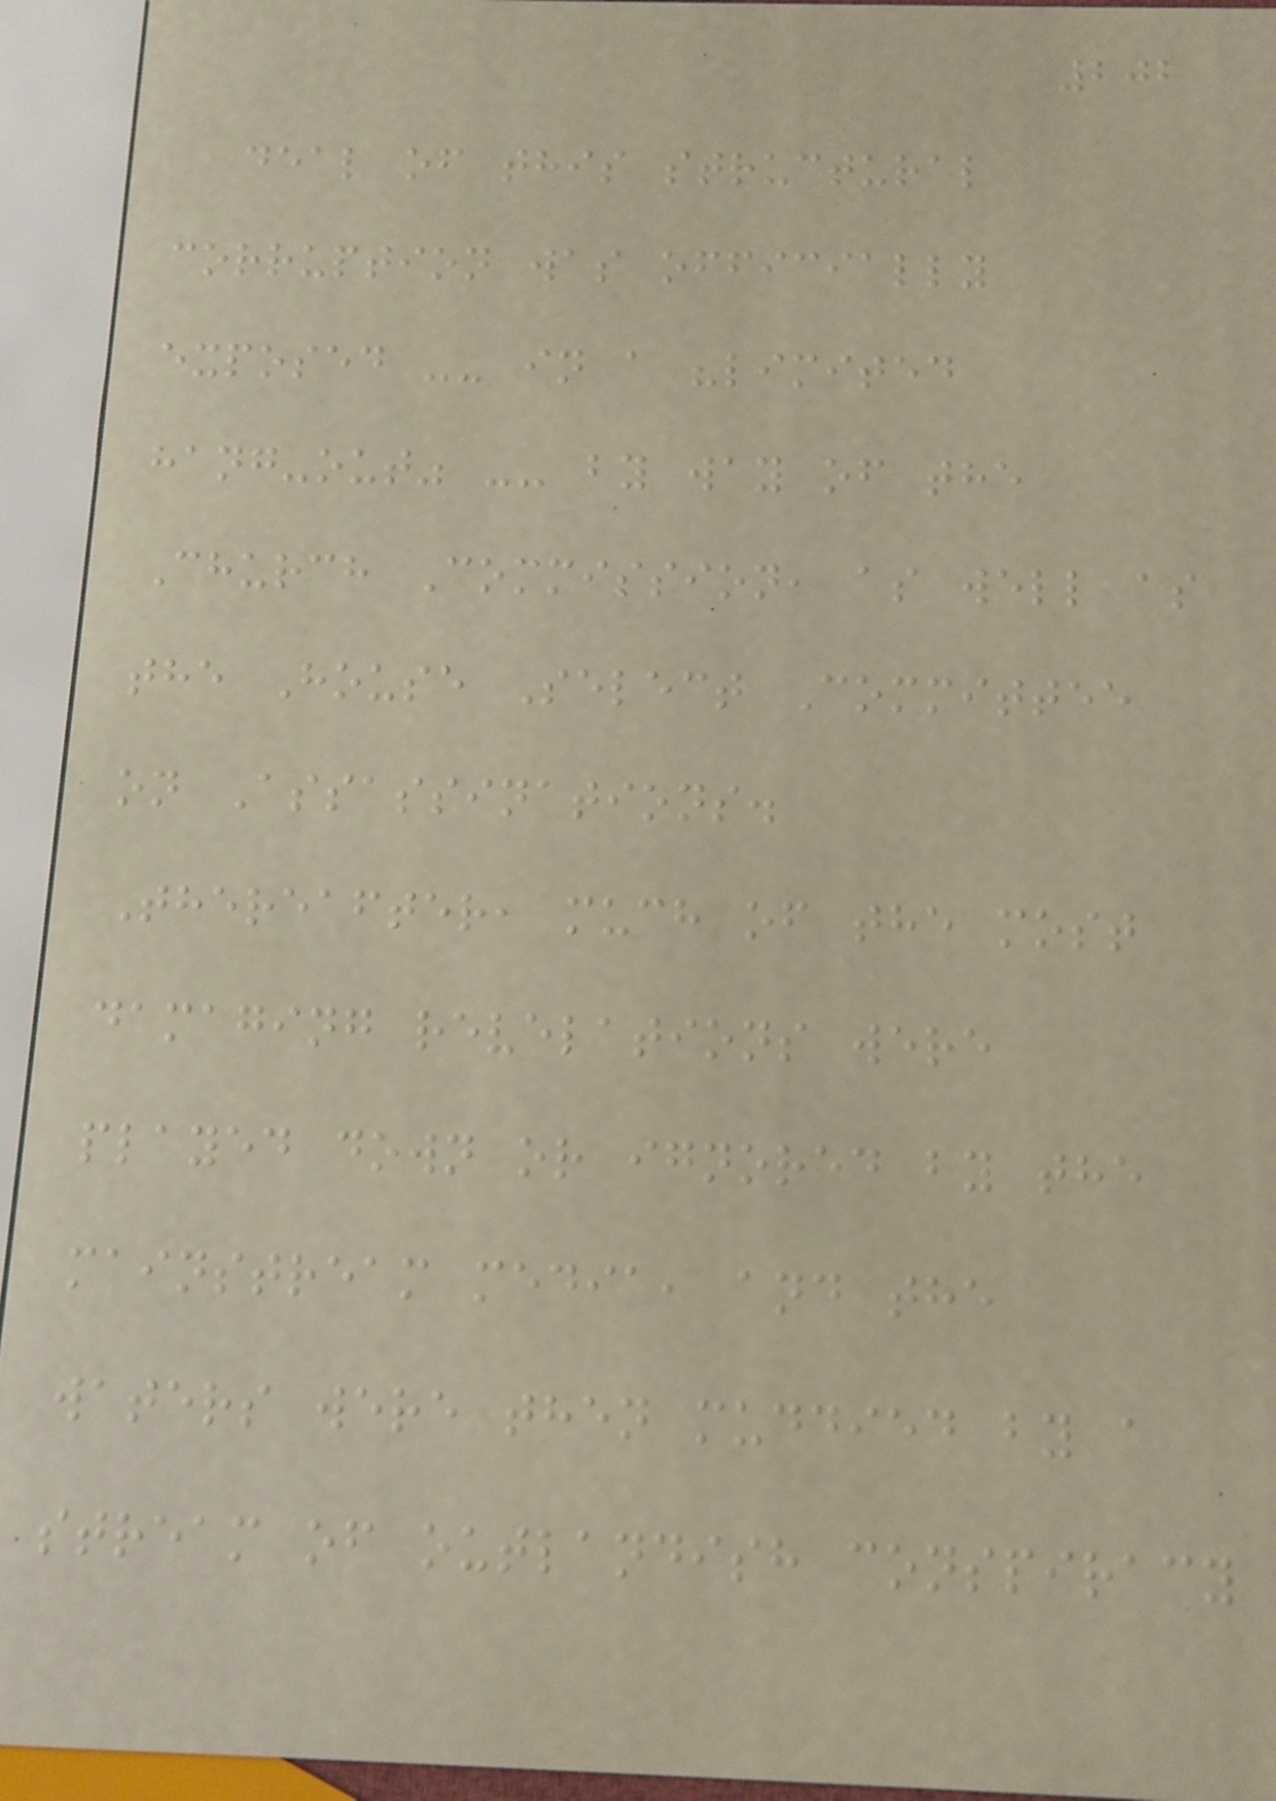202
deal of this structural
corruption was officially
exposed -- in a "limited
hang-out" -- by way of the
Church Commission, as well as
the House Select Committee
on Assassinations.
Thereafter, much of the most
damaging revelations were
played down or ignored by the
mainstream media, and the
waters were then muddied by a
stream of outlandish conspiracy
